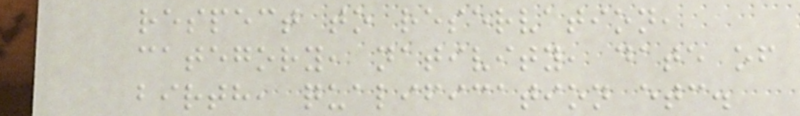respect to reservation,
category, nativity, date of
birth, qualification etc.
